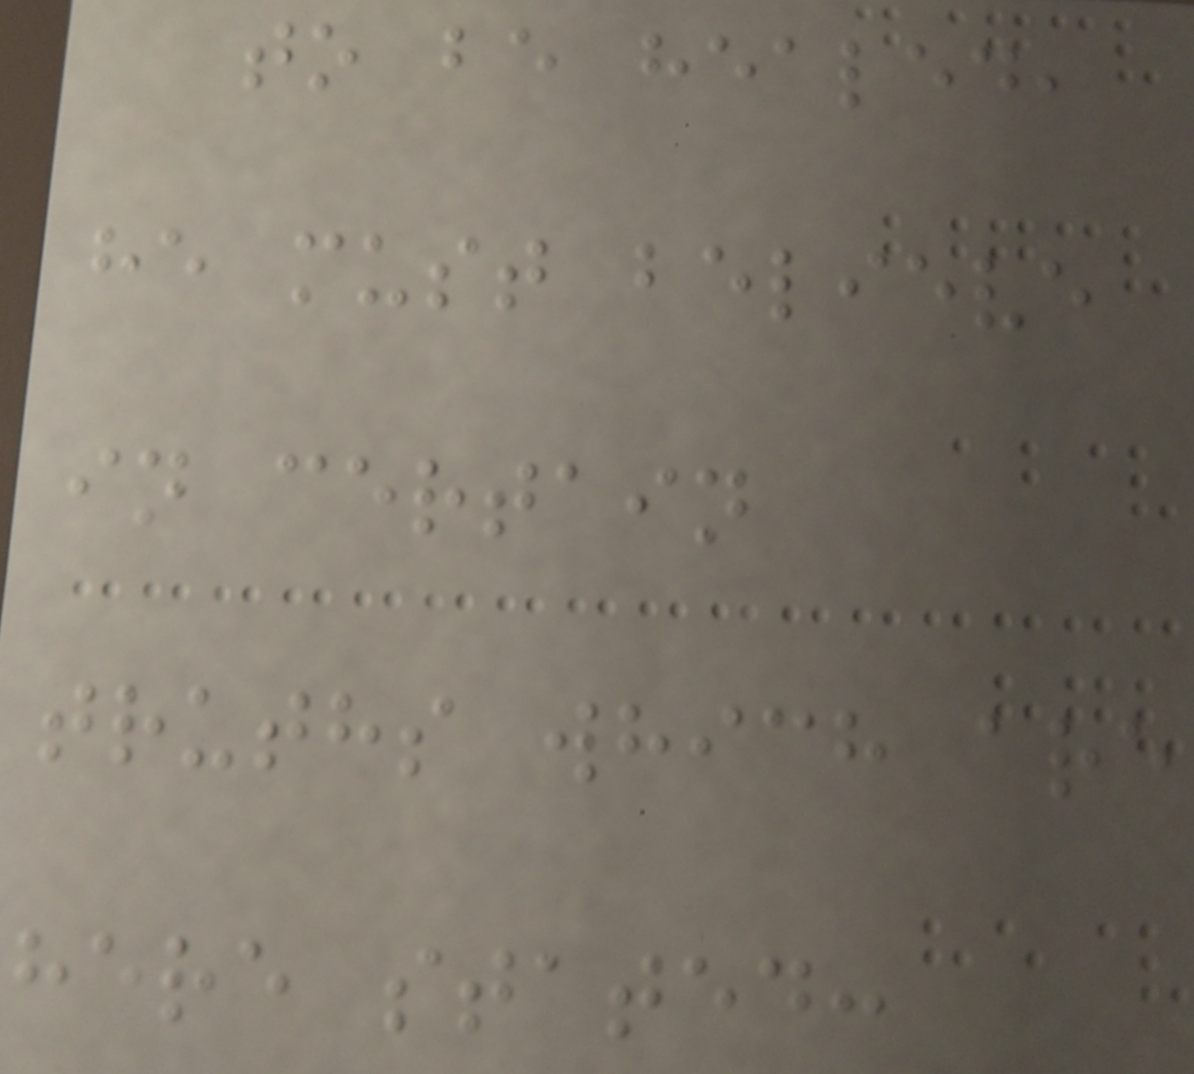to be healed,
he must believe
in certain
truths which are
here stated:
